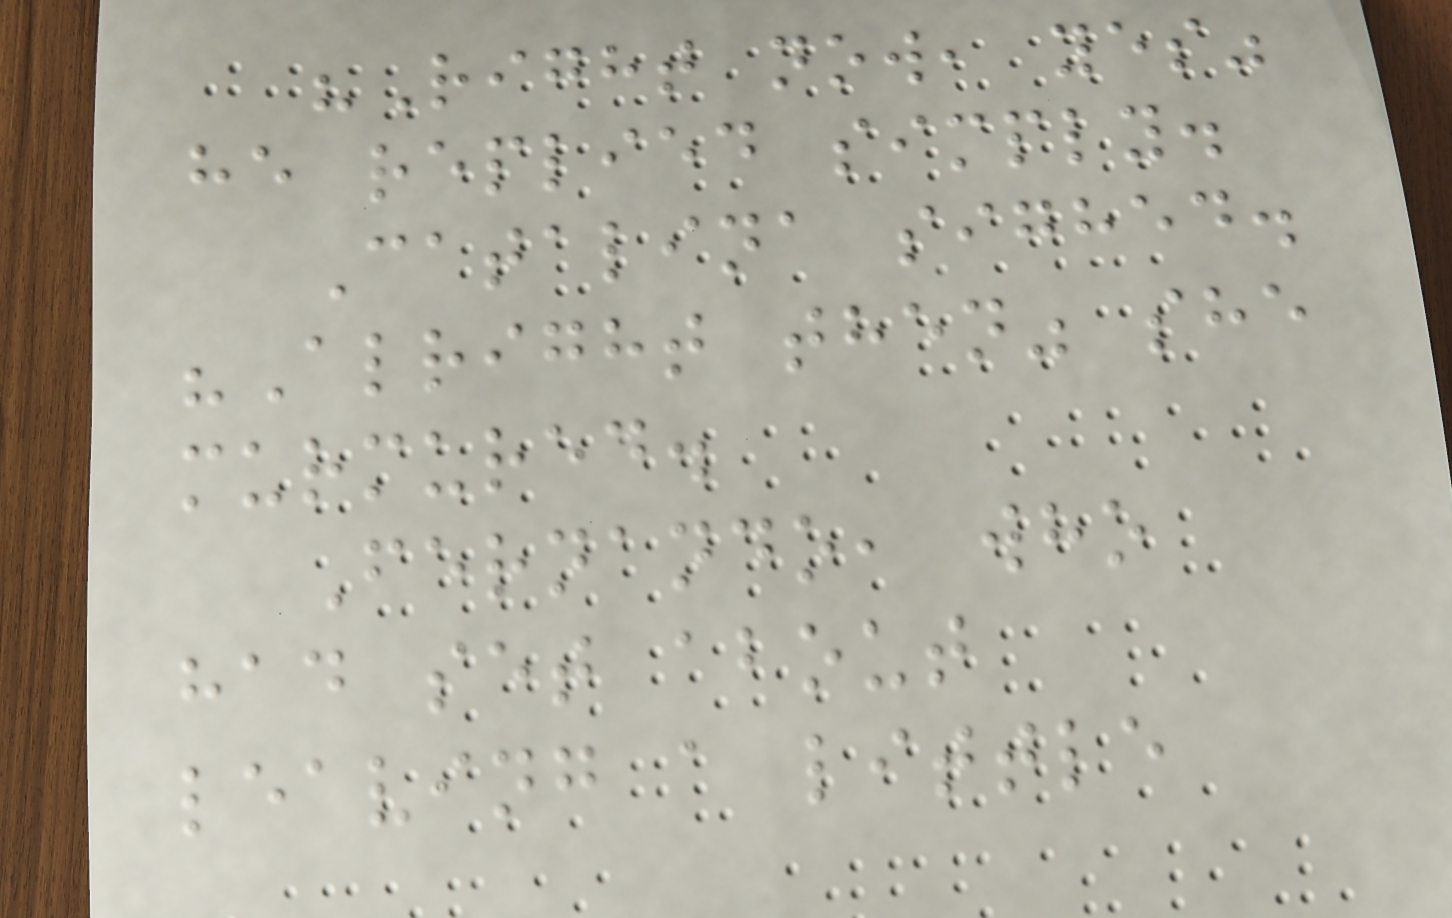"Right now, yes"
he replied simply.
Catalina sighed.
"Alright then" she
murmured.
Fernando, who
had set about
leaving a little
